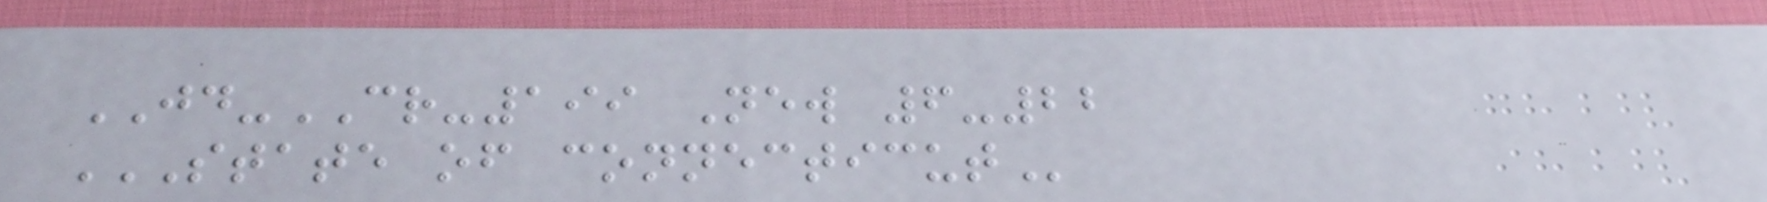JD-CR-199 New 6-22
STATE OF CONNECTICUT
